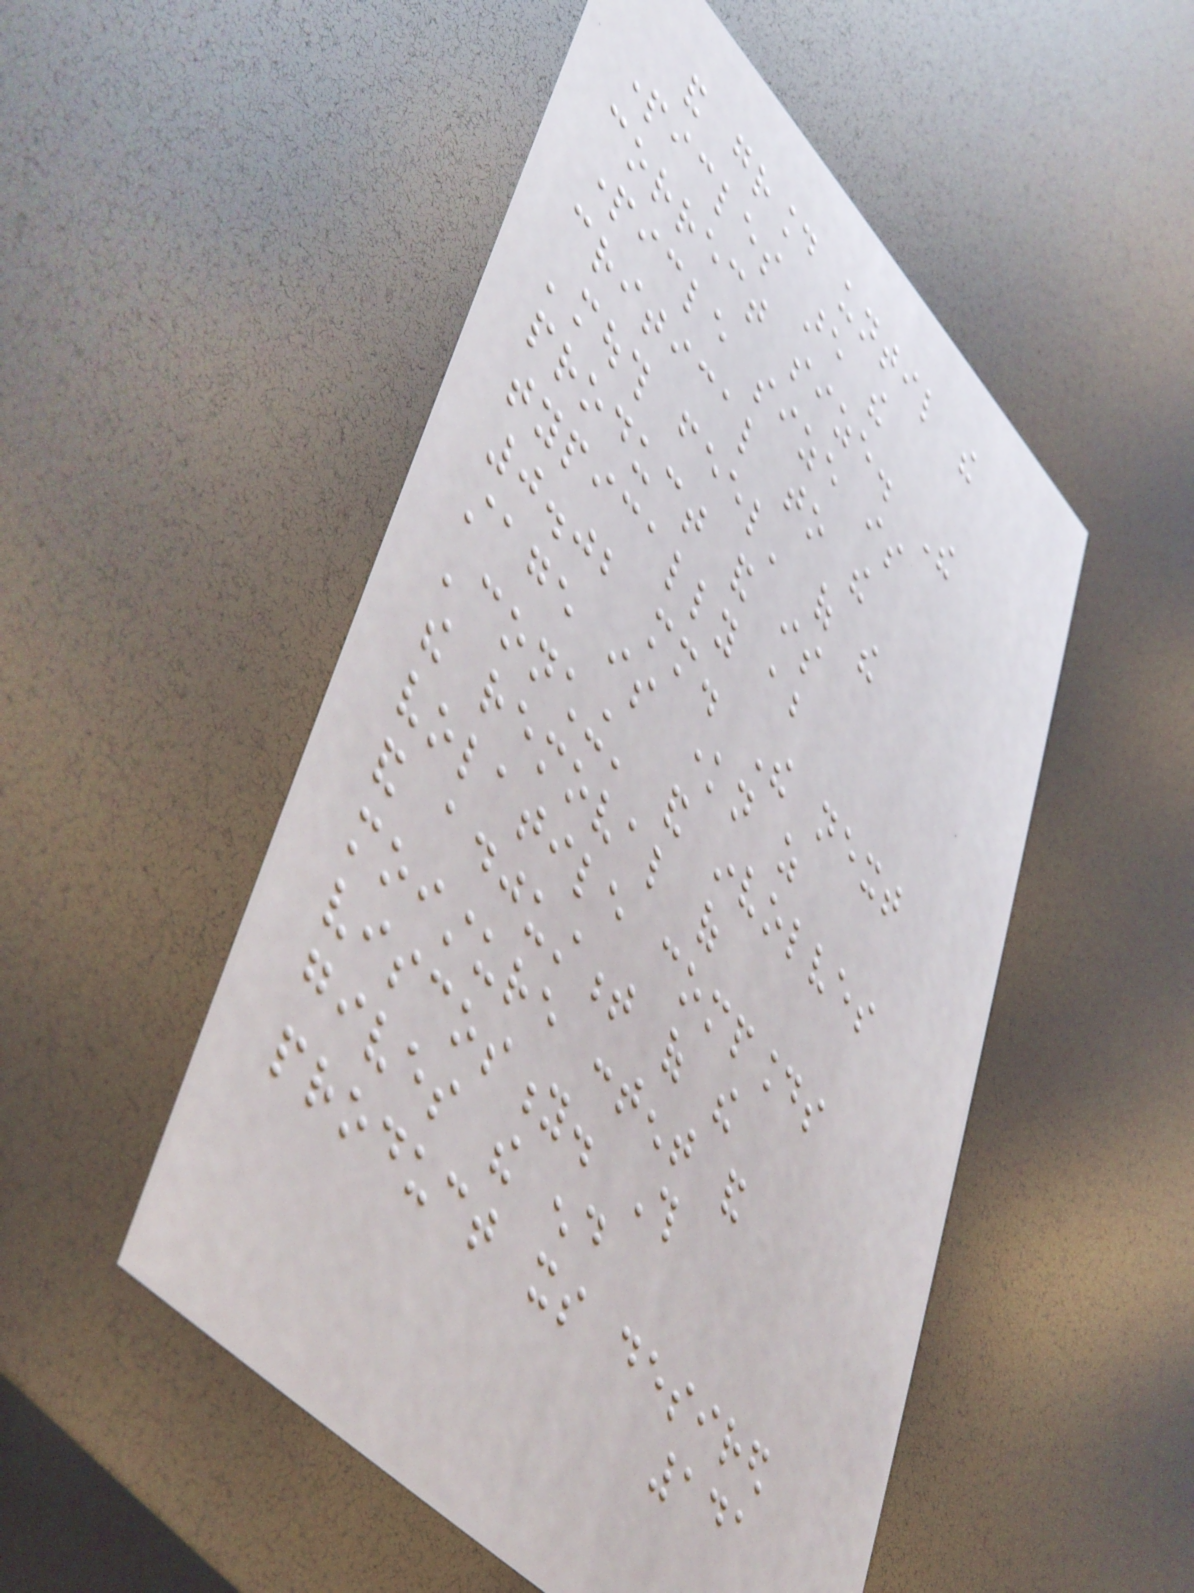and ground until the
particles are the
correct size. The
particle size is
critical to the
'mouth feel' of the
product and is
typically about
0.02 mm. The next
stage is known as
'conching' and involves
the removal of
volatile compounds
and adjustment of the
moisture content and
viscosity. This
gives the end
product its desired
141
